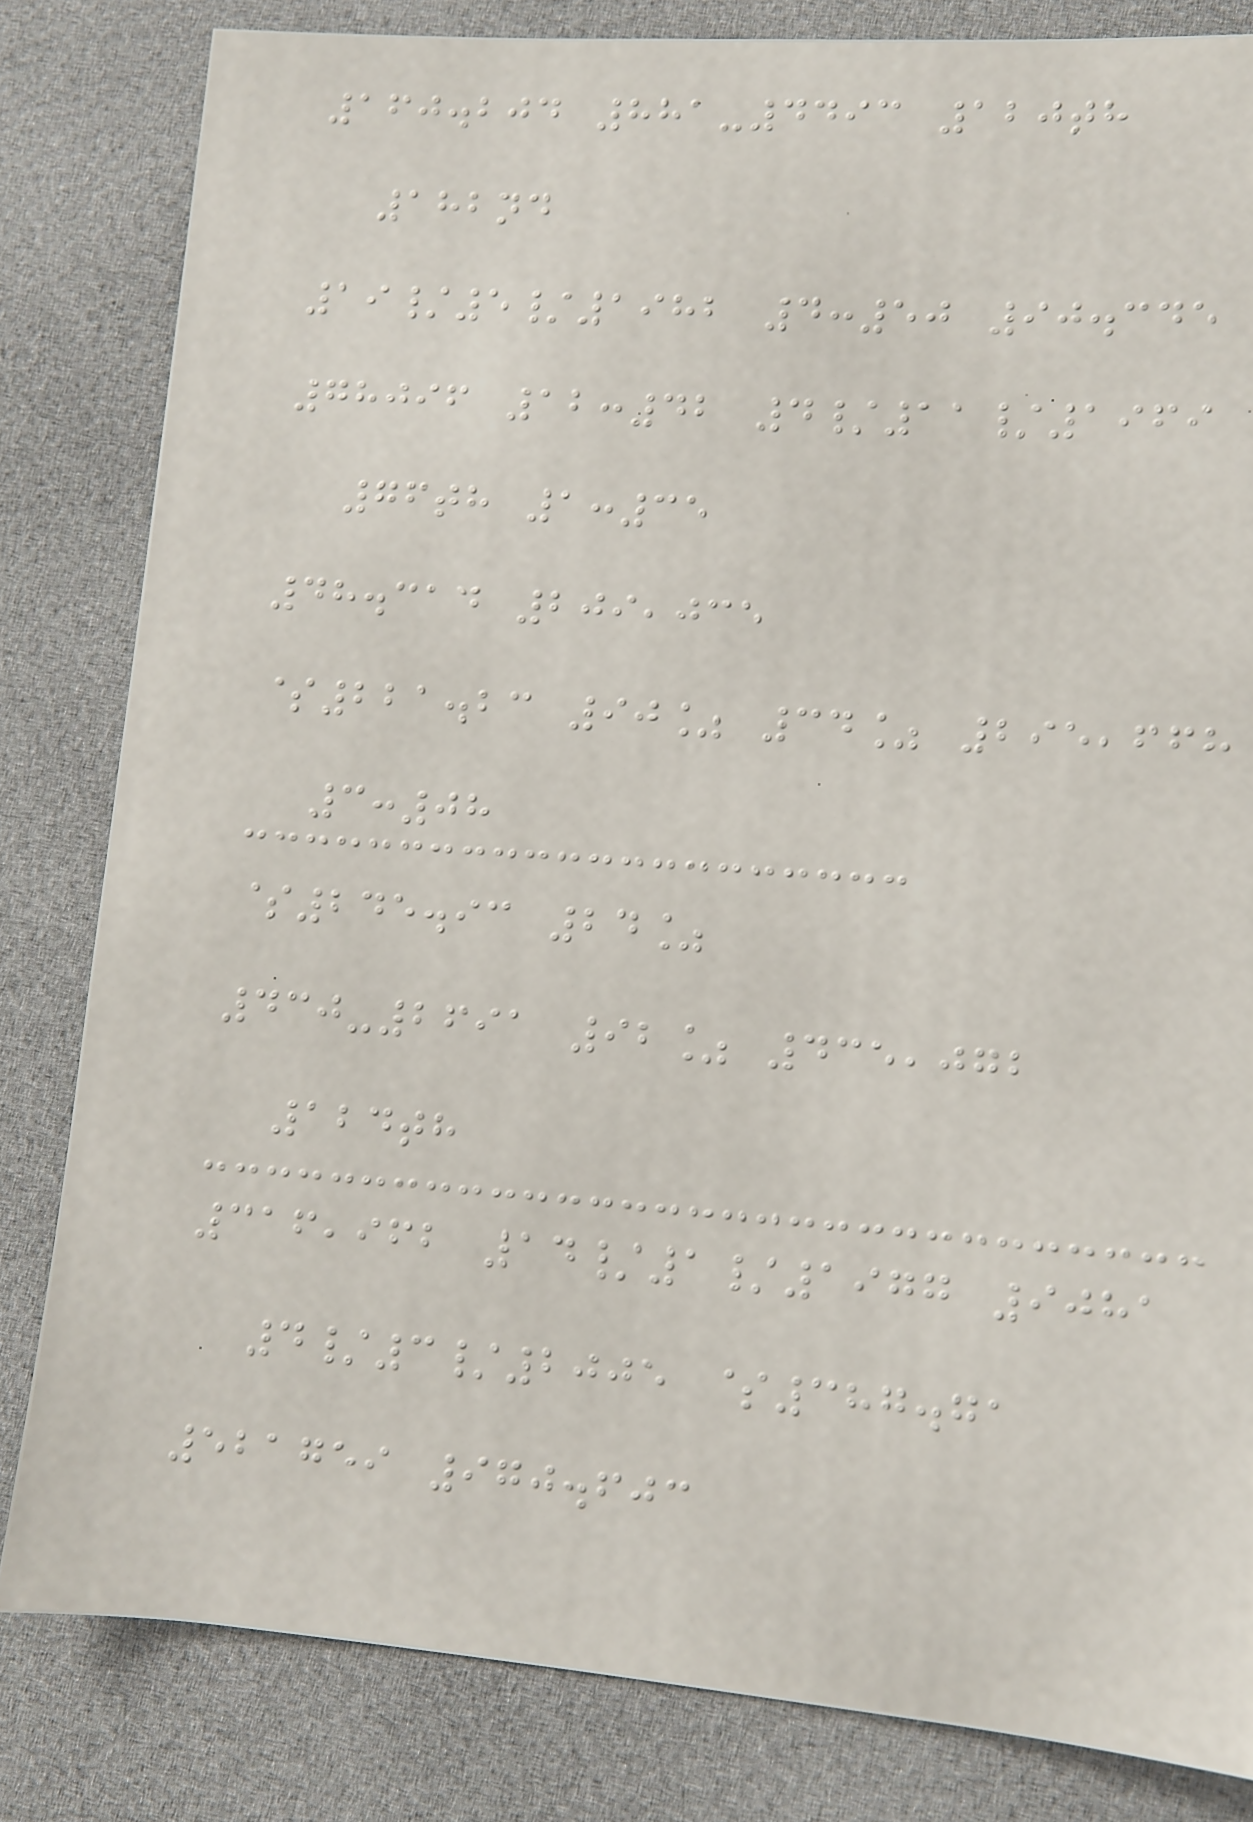160.204 881-4493 120th
182nd
19/5/1982 4:50 90.345
78096 12:42 4/11/1969
76th 1:35
48.314 209,035
$221.23 90% 34% 295,668
3:08
$245.93 24%
430-2691 92% 435,072
124th
316,962 14/1/1977 9081
4/3/2005 $387.71
521759 970.603
